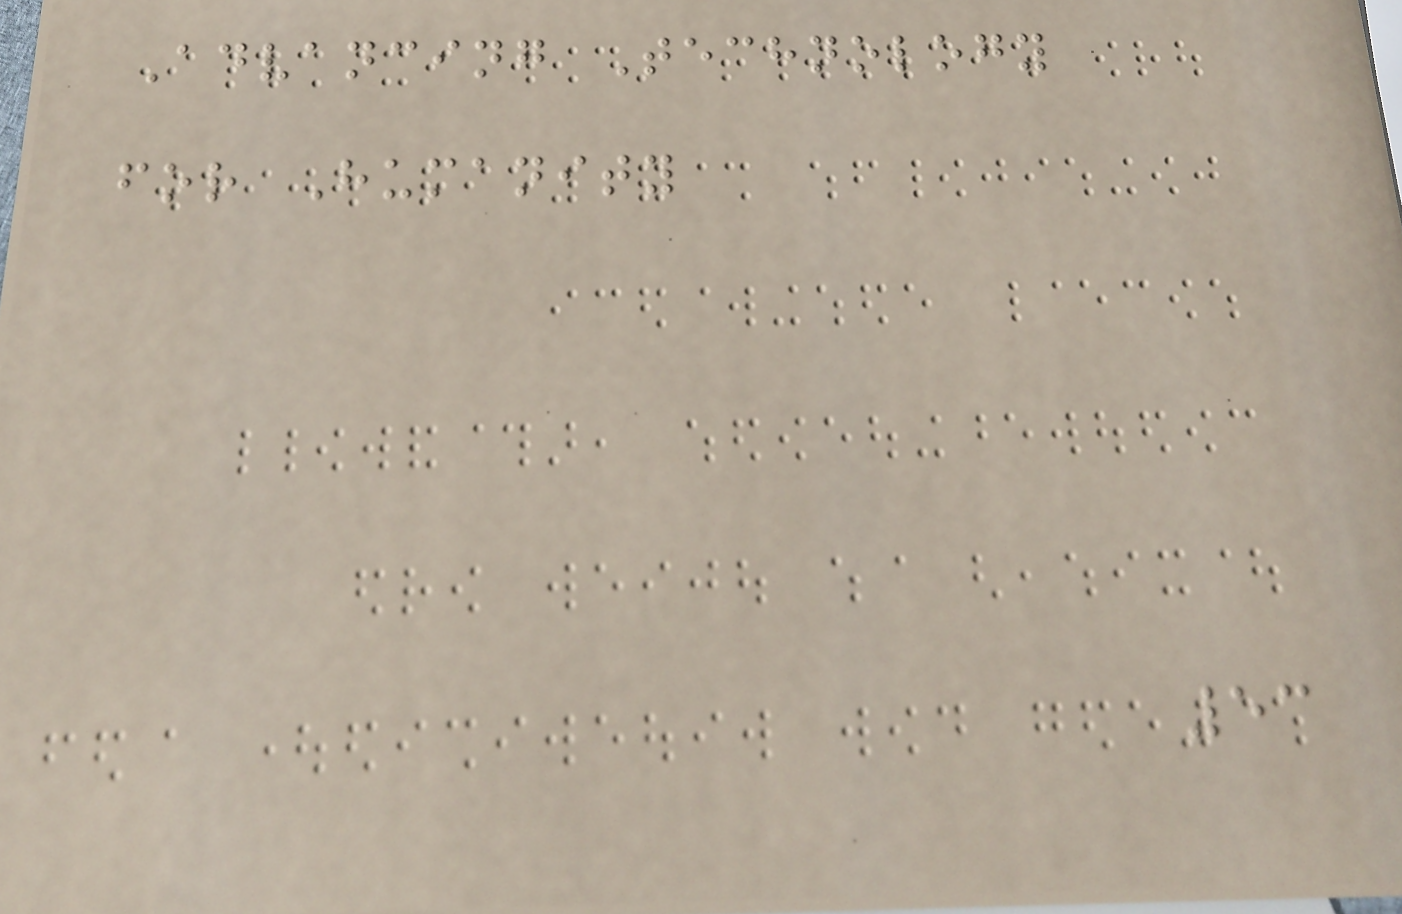Advancing Technology
for Humanity
53
